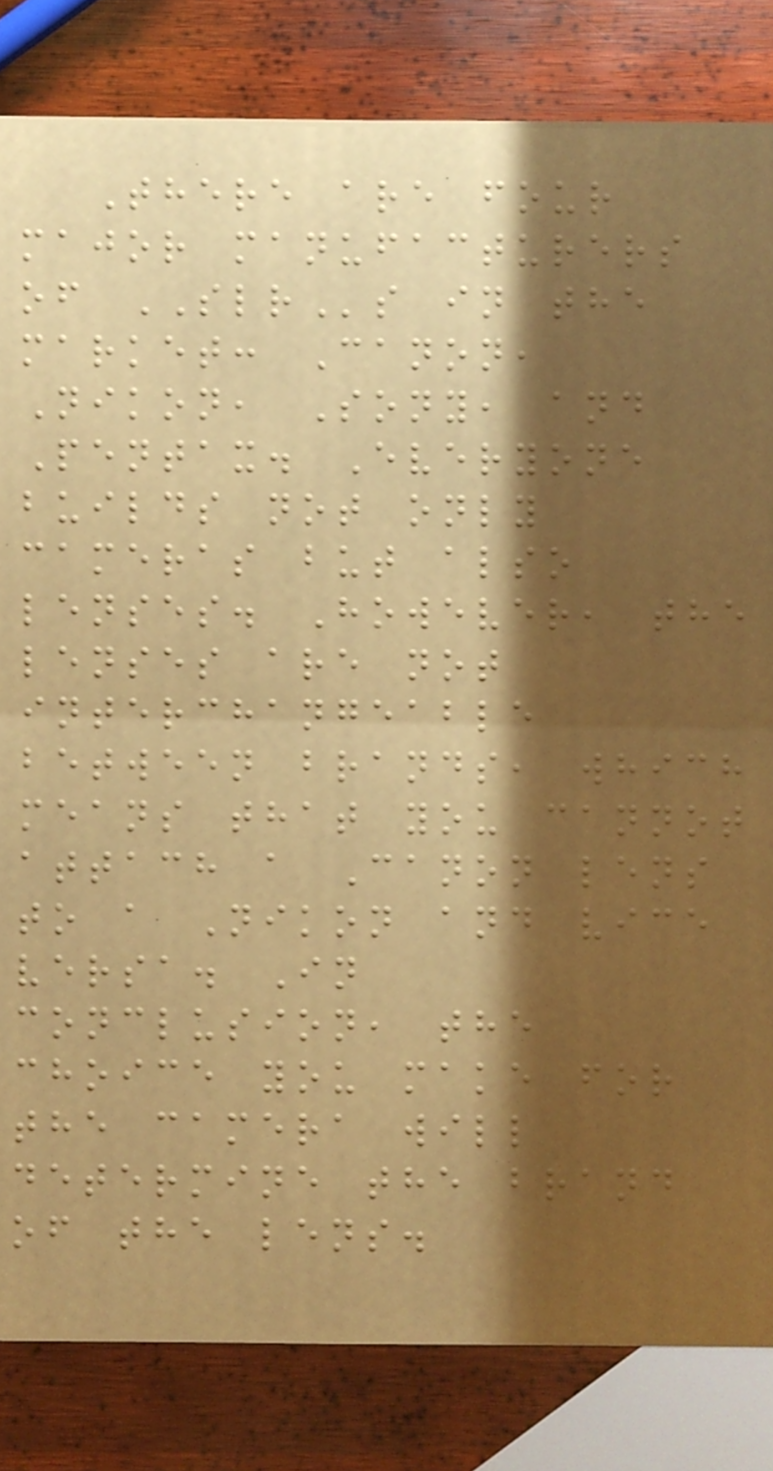There are four
major manufacturers
of SLRs in the
market: Canon,
Nikon, Sony, and
Pentax. Everyone
builds not only
cameras but also
lenses. However, the
lenses are not
interchangeable
between brands, which
means that you cannot
attach a Canon lens
to a Nikon and vice
versa. In
conclusion, the
choice you make for
the camera will
determine the brand
of the lens.
